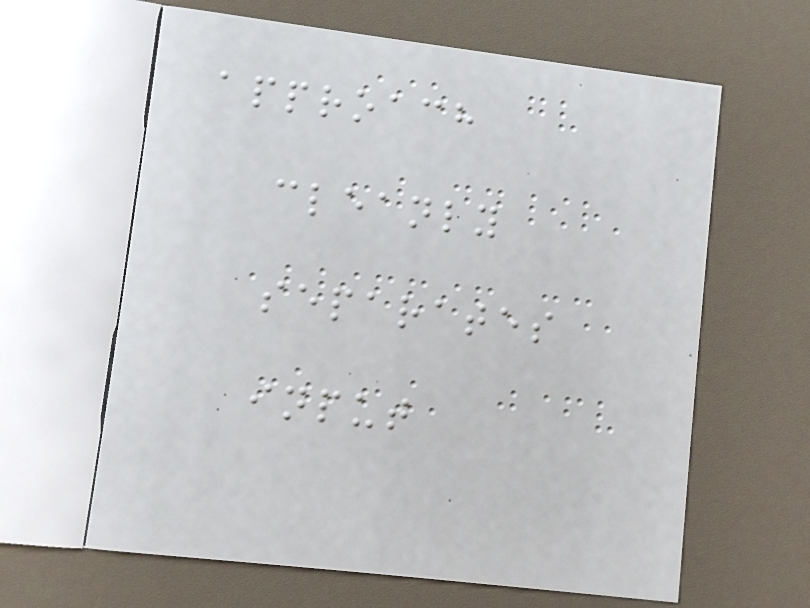approach
cleanly
separates
input
